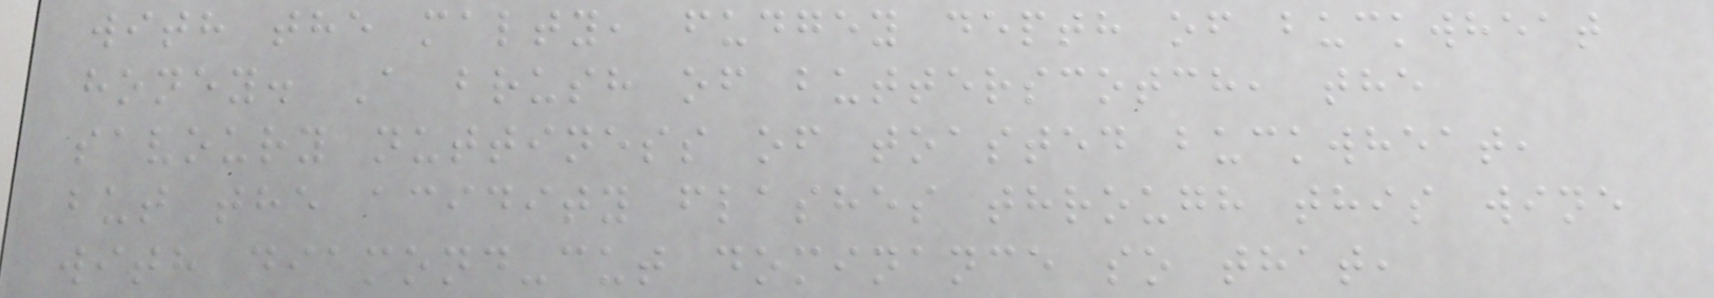with the malty, fudgey depth of buckwheat
honey. A brush of butterscotch, the
savoury nuttiness of toasted buckwheat,
but the acidity flashes through this wine
with diamond-cut dominance so that,
